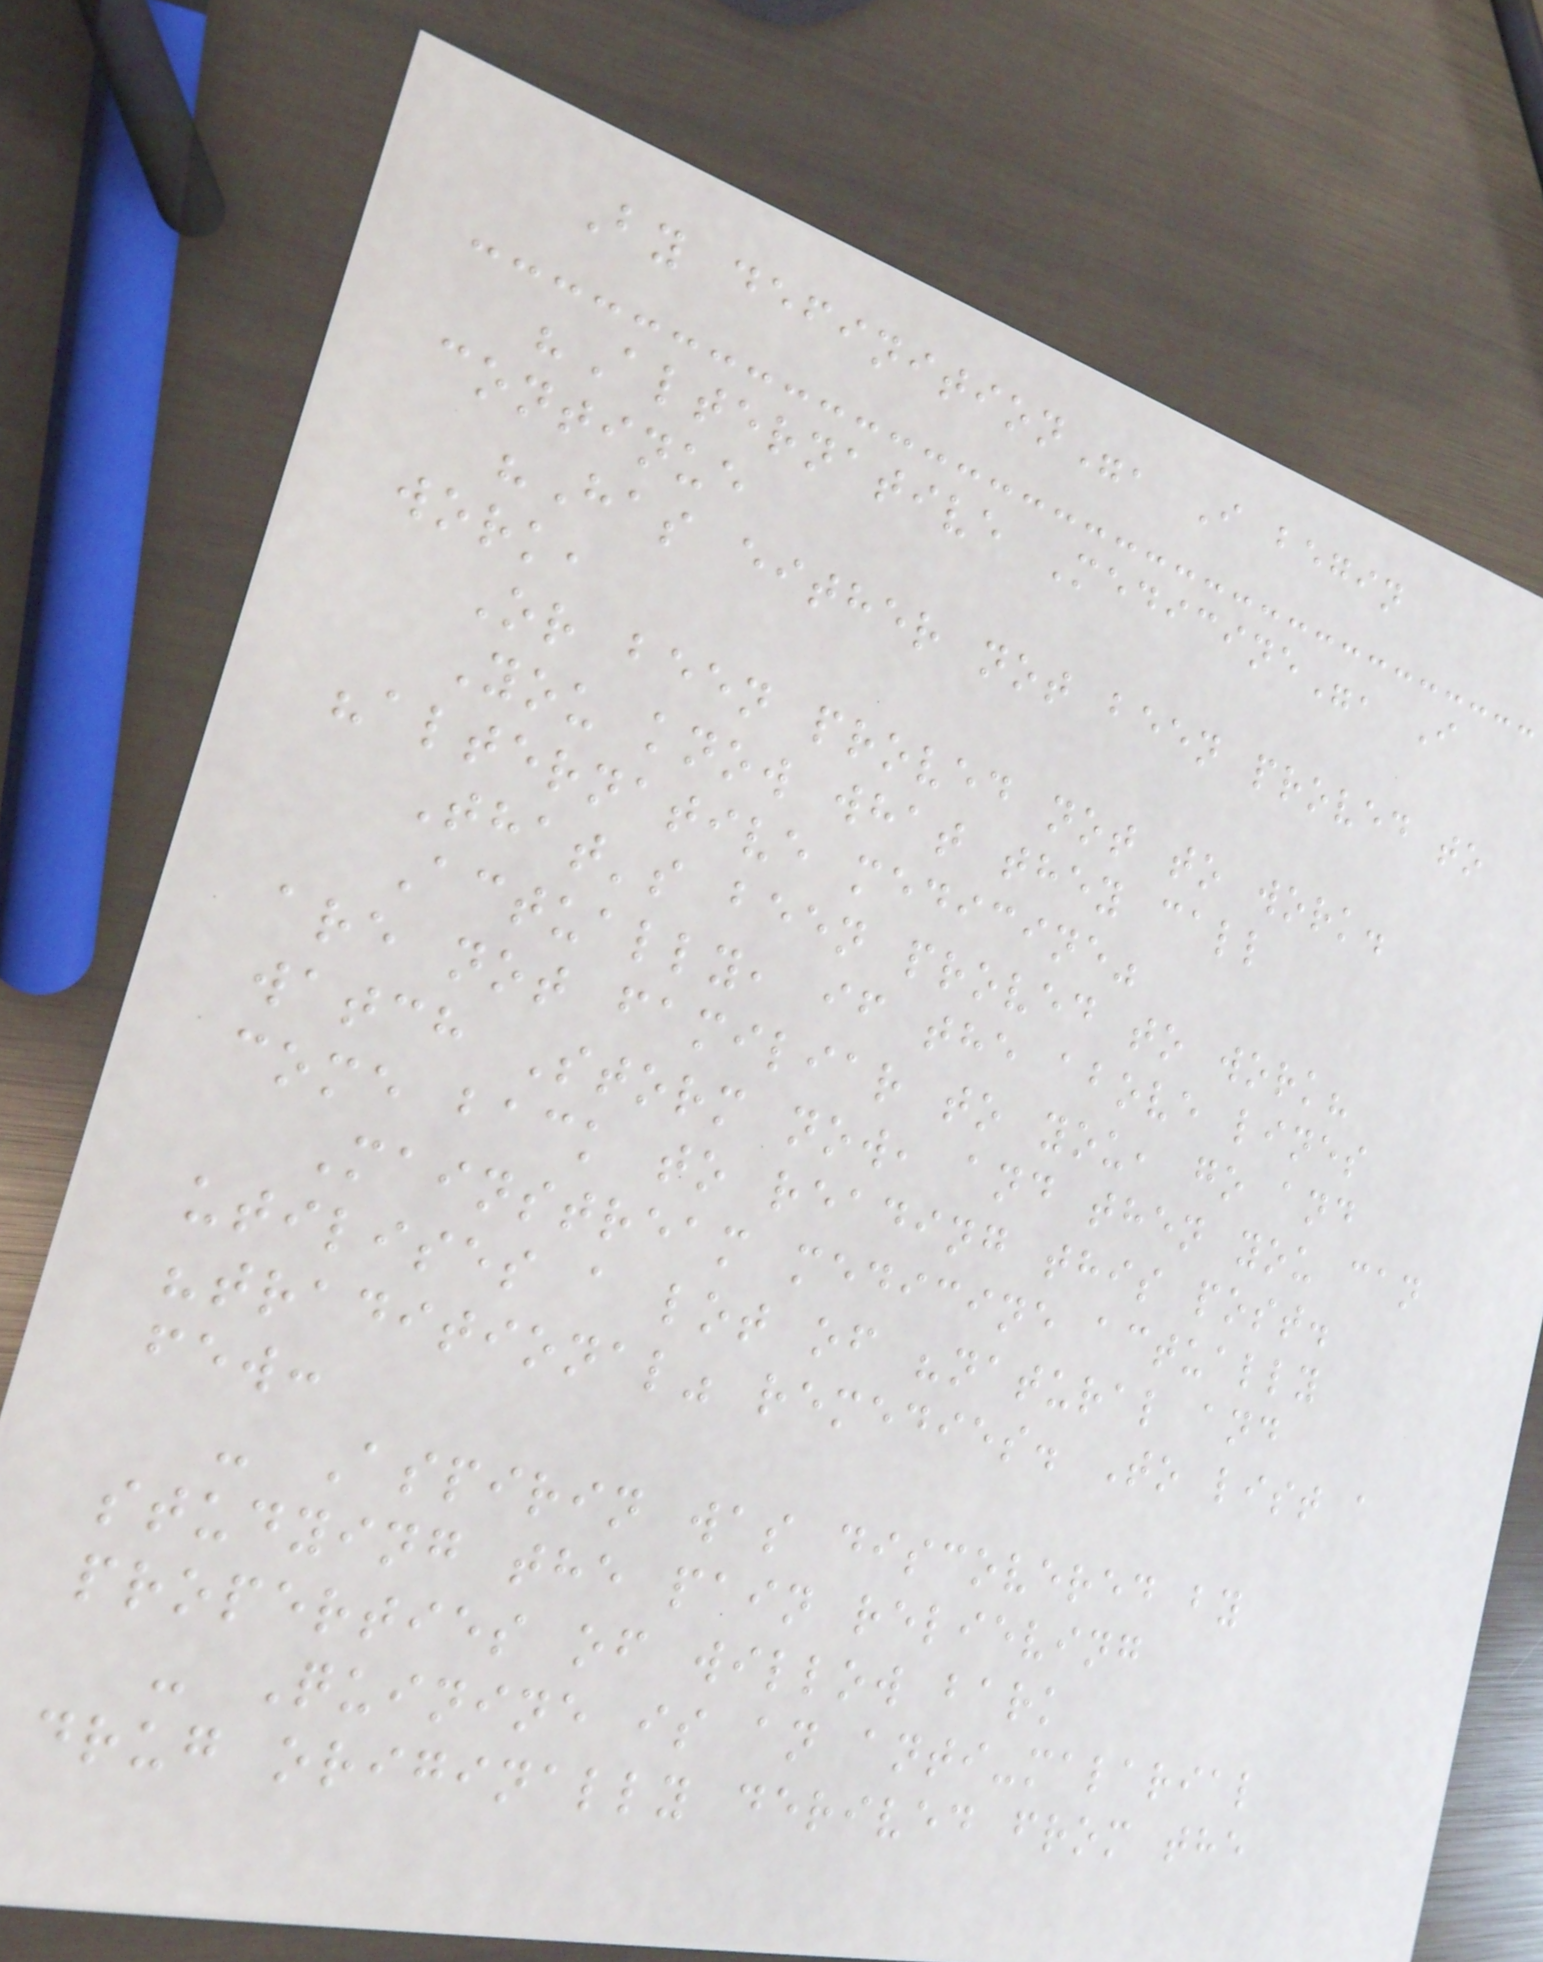By definition", I begin
"Alternative Medicine", I
continue
"Has either not been proved to
work,
Or been proved not to work.
You know what they call
"alternative medicine"
That's been proved to work?
Actually, if the above lines
are not familiar to you, go and
watch Storm now, and then you can
come back to reading this post.
Mainstream medicine actually
utilises a lot of "natural and
"traditional" remedies. To list a
few:
- Aspirin was discovered by
studying the pain relieving
properties of willow bark
- Quinine is an anti-malarial
drug originally derived from the
